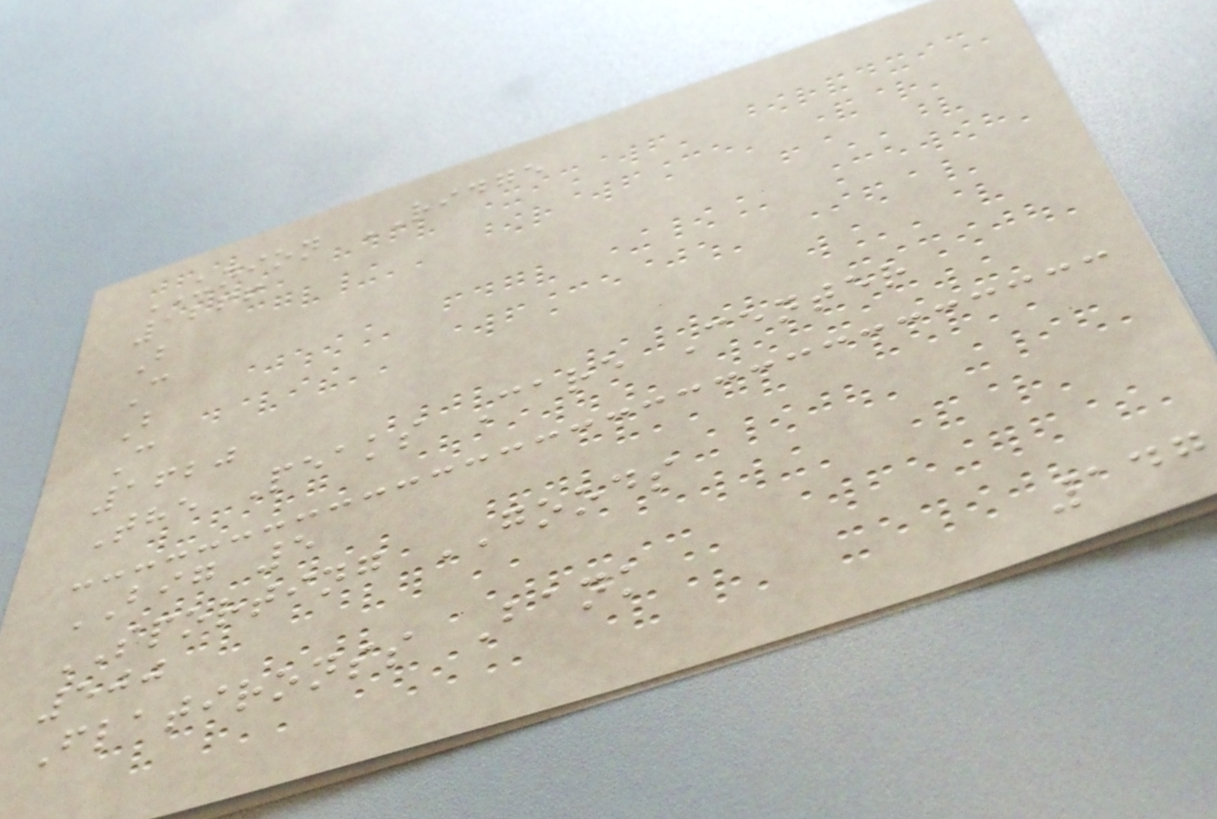UNION RIDGE
1266
B
C
B
C
1620
The Peaks Care Center
BIG 5
SPORTING GOODS
500
Flatironss Bank
147
